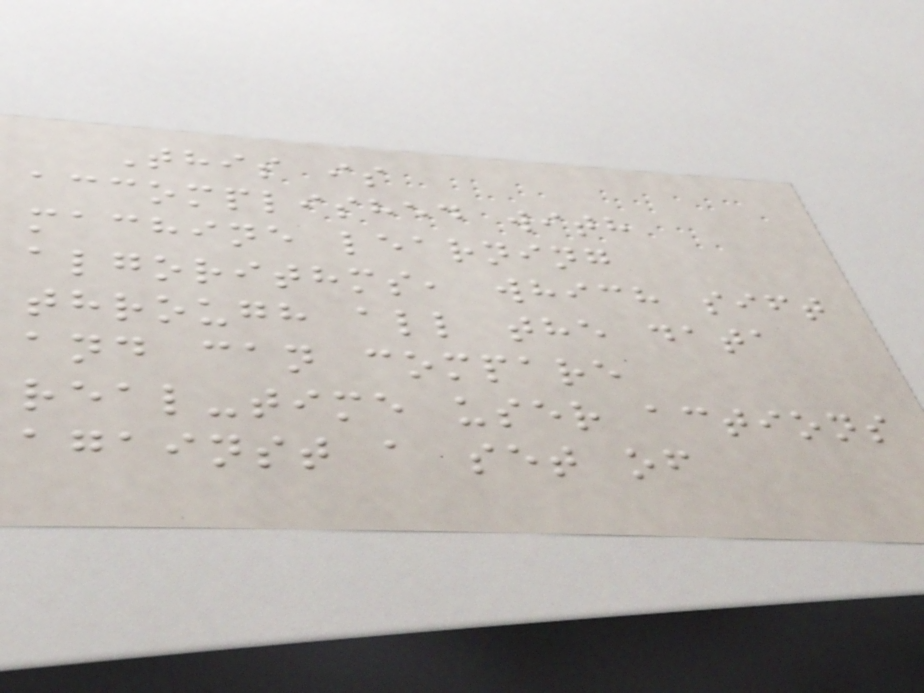This is
accomplished with
machine learning
algorithms, which sift
through all the data
and can compare
real-time user actions
against a set of
